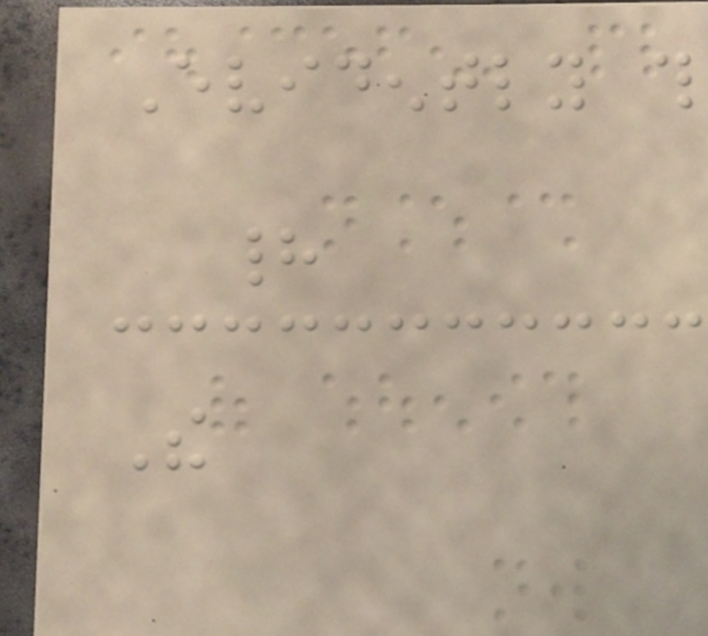Evidently this
had
The
